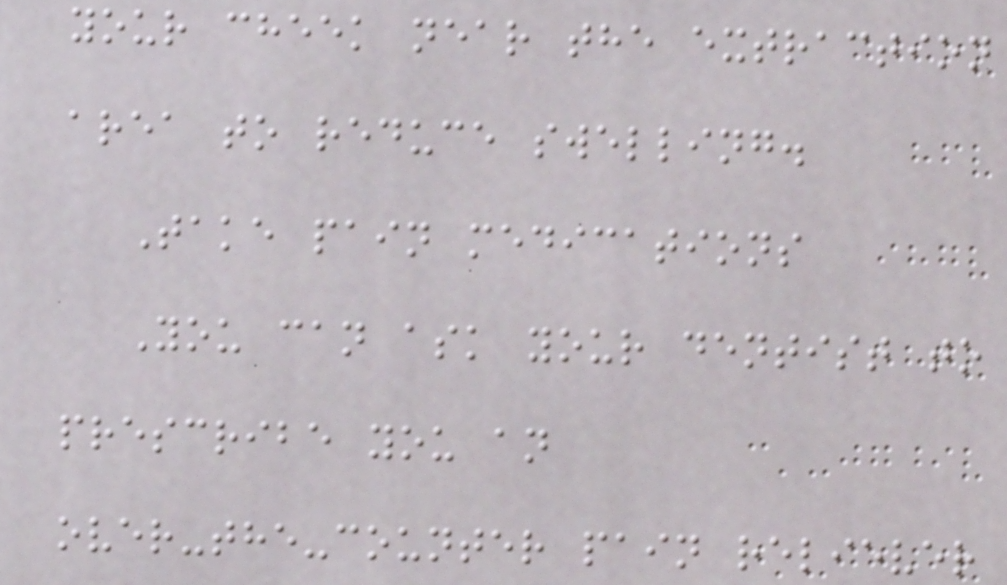your cheek near the extraction
area to reduce swelling.
Take pain medications
You can ask your dentist to
prescribe you an
over-the-counter pain reliever
